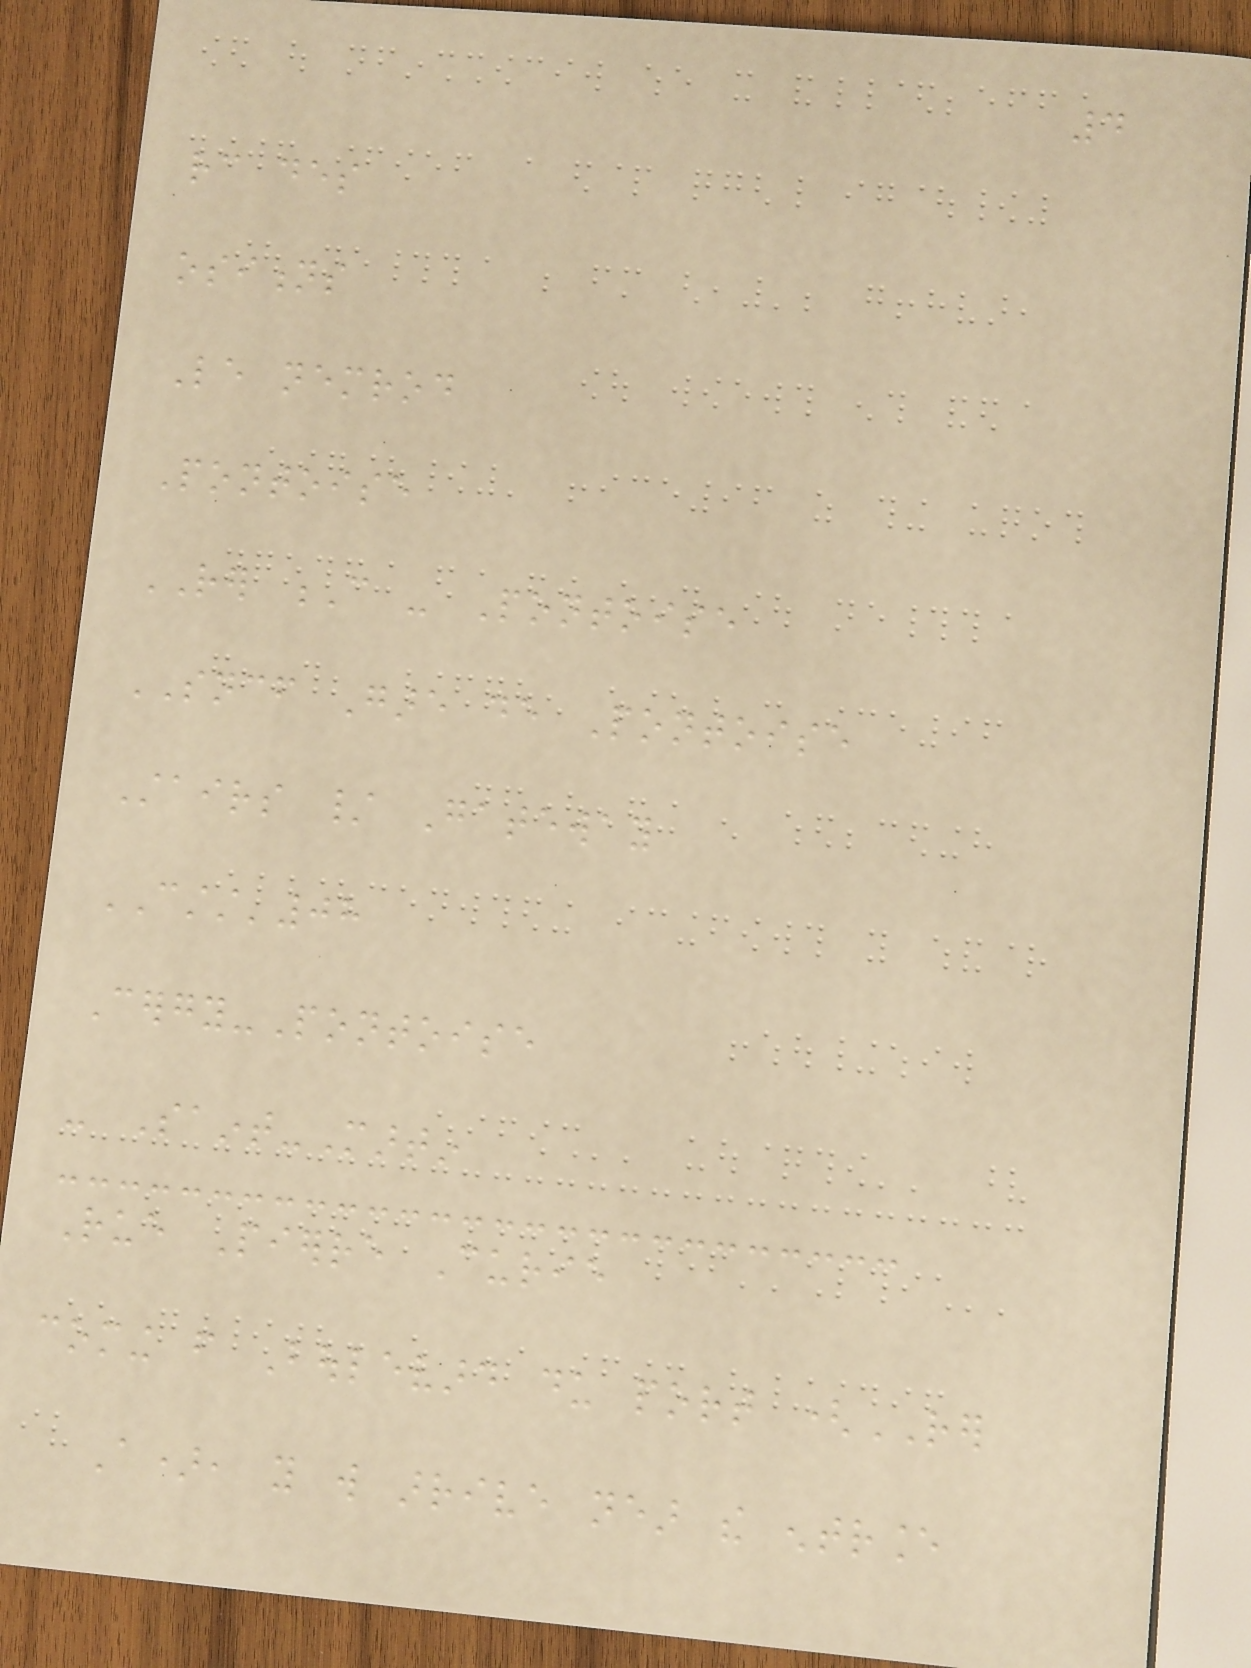4
rc des
ositions
Le nemrod
Pontoise
RER C - Pontoise
SNCF Gare de Pontoise
Stairs / Gateway
CSTST'08
Cergy-Pontoise
- Saint-Martin
Rue Pierre Curie
coming from Boulevard du port (RER
A), you will arrive near the entrance
